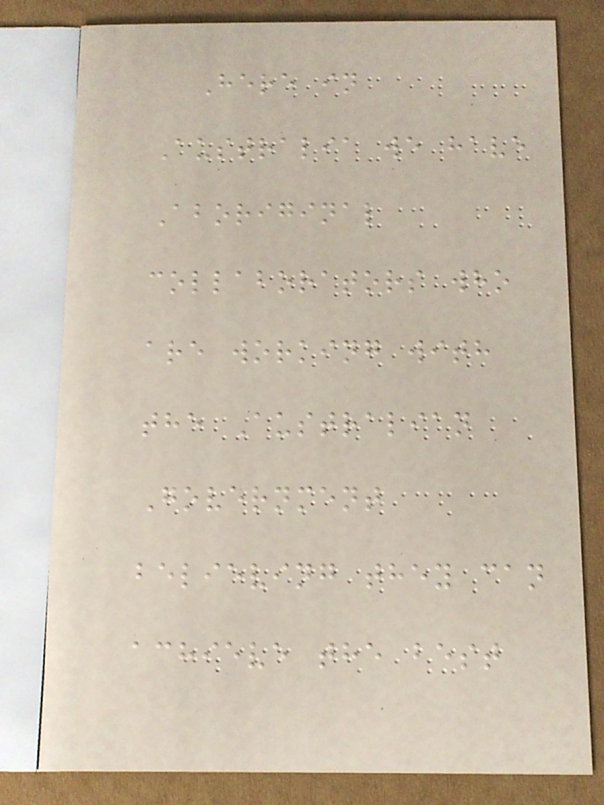Here in
Australia we have
Aboriginal
collaborators who
are working with
the Australian
Government
believing they can
achieve the best
